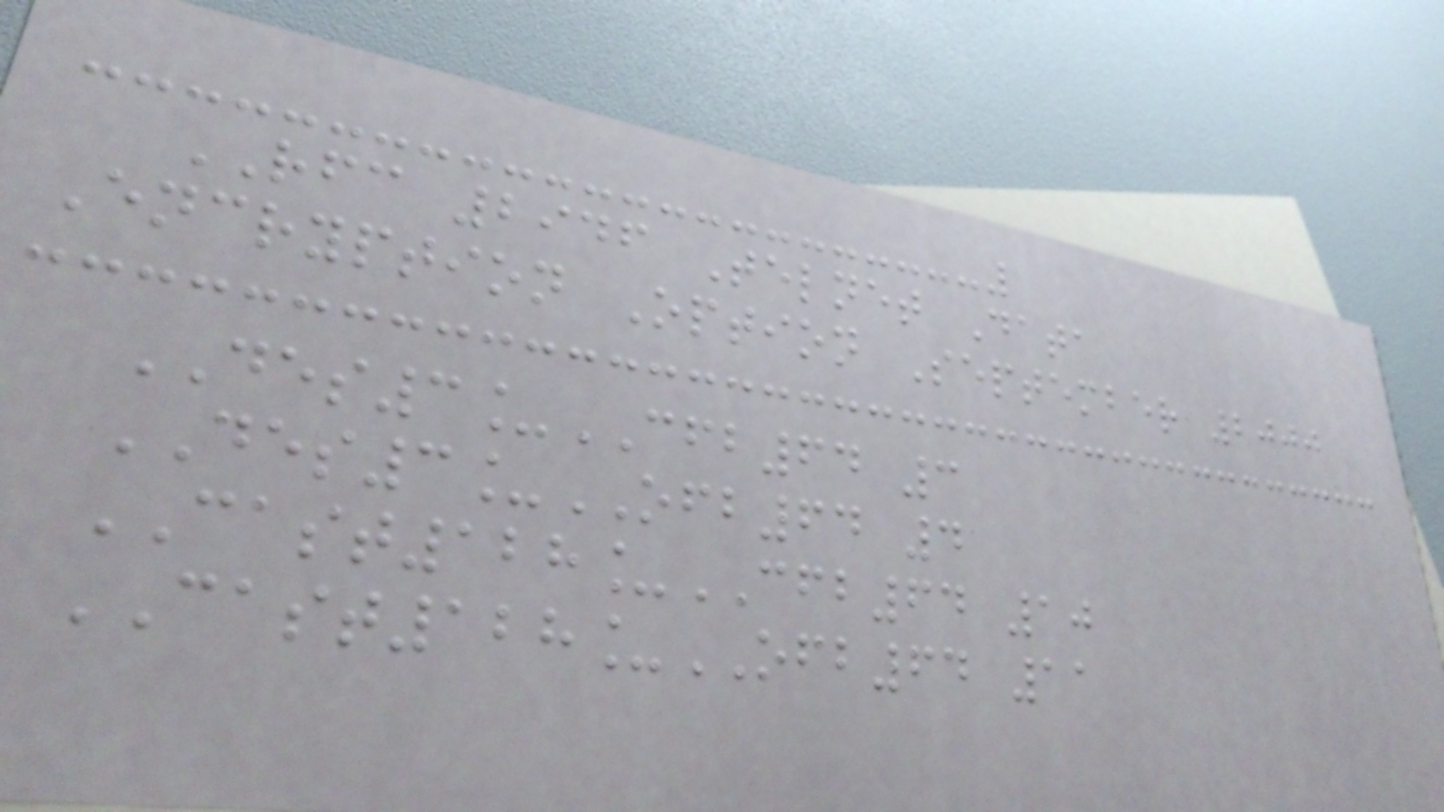RFC 2946 Telnet Data
Encryption Option September 2000
DES3_CFB64 3
DES3_OFB64 4
CAST128_CFB64 10
CAST128_OFB64 11
